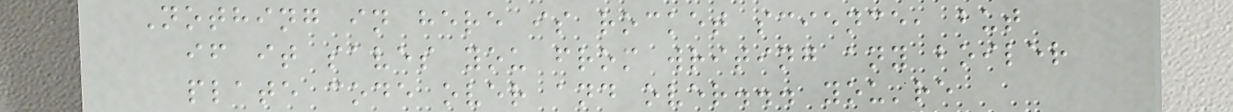Nothing in here is rocket science, but
if it saves you from writing any boiler
plate code over and over... you're
